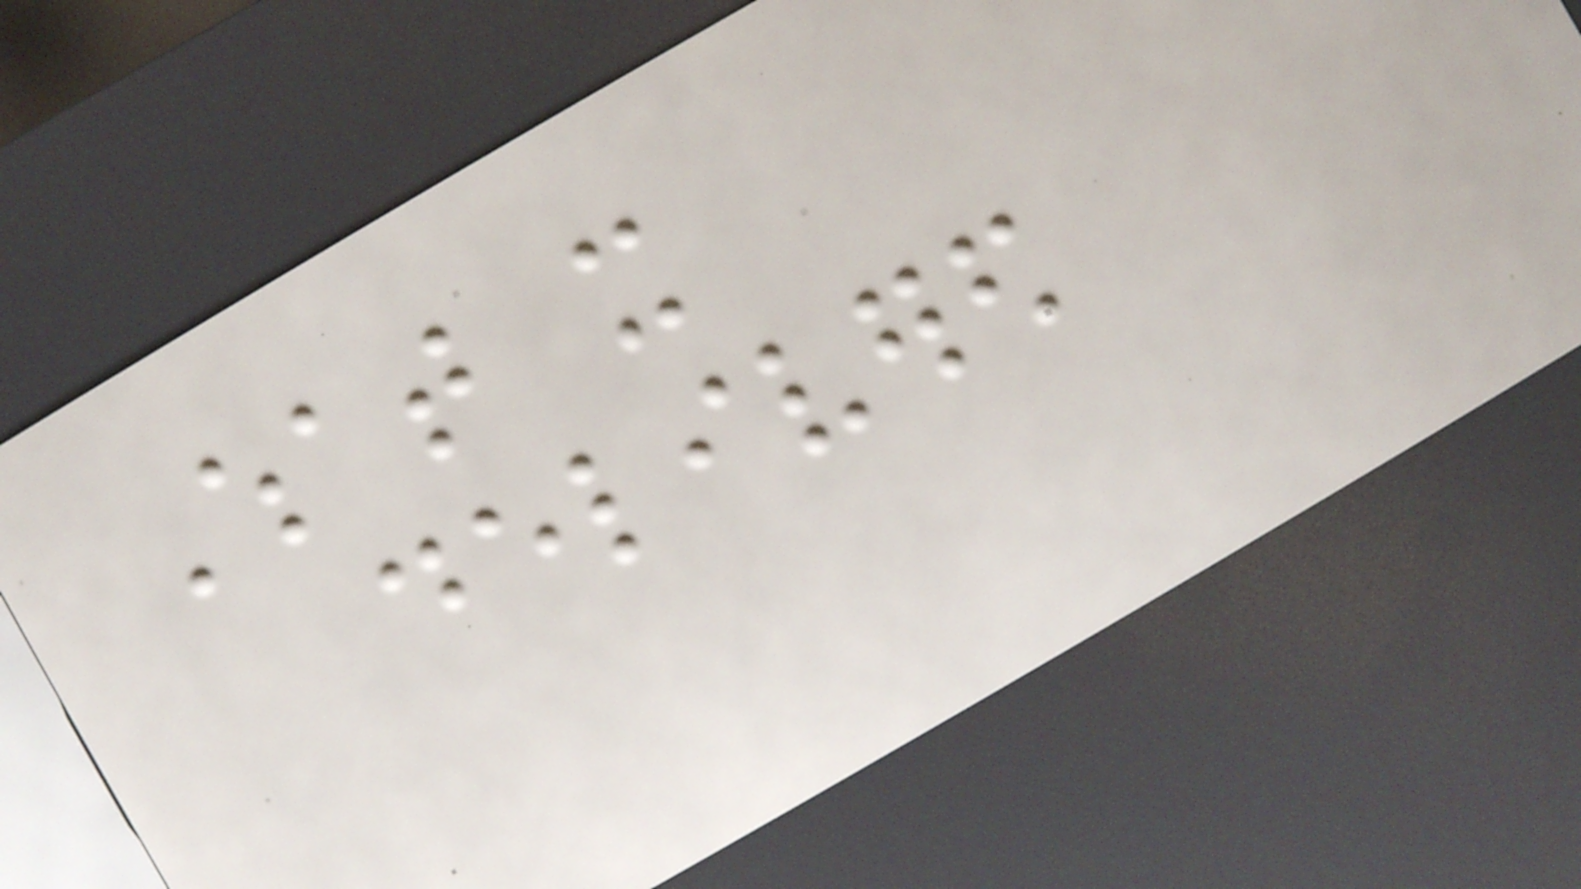What it
delivered
